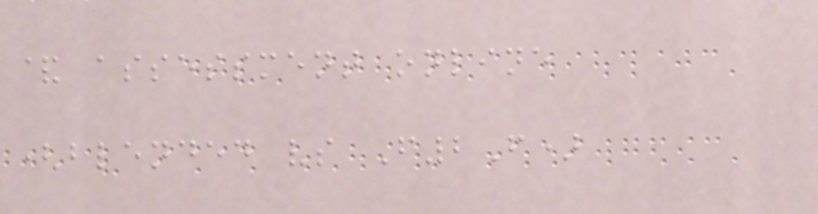& assessment online
(blended vs F2F)
